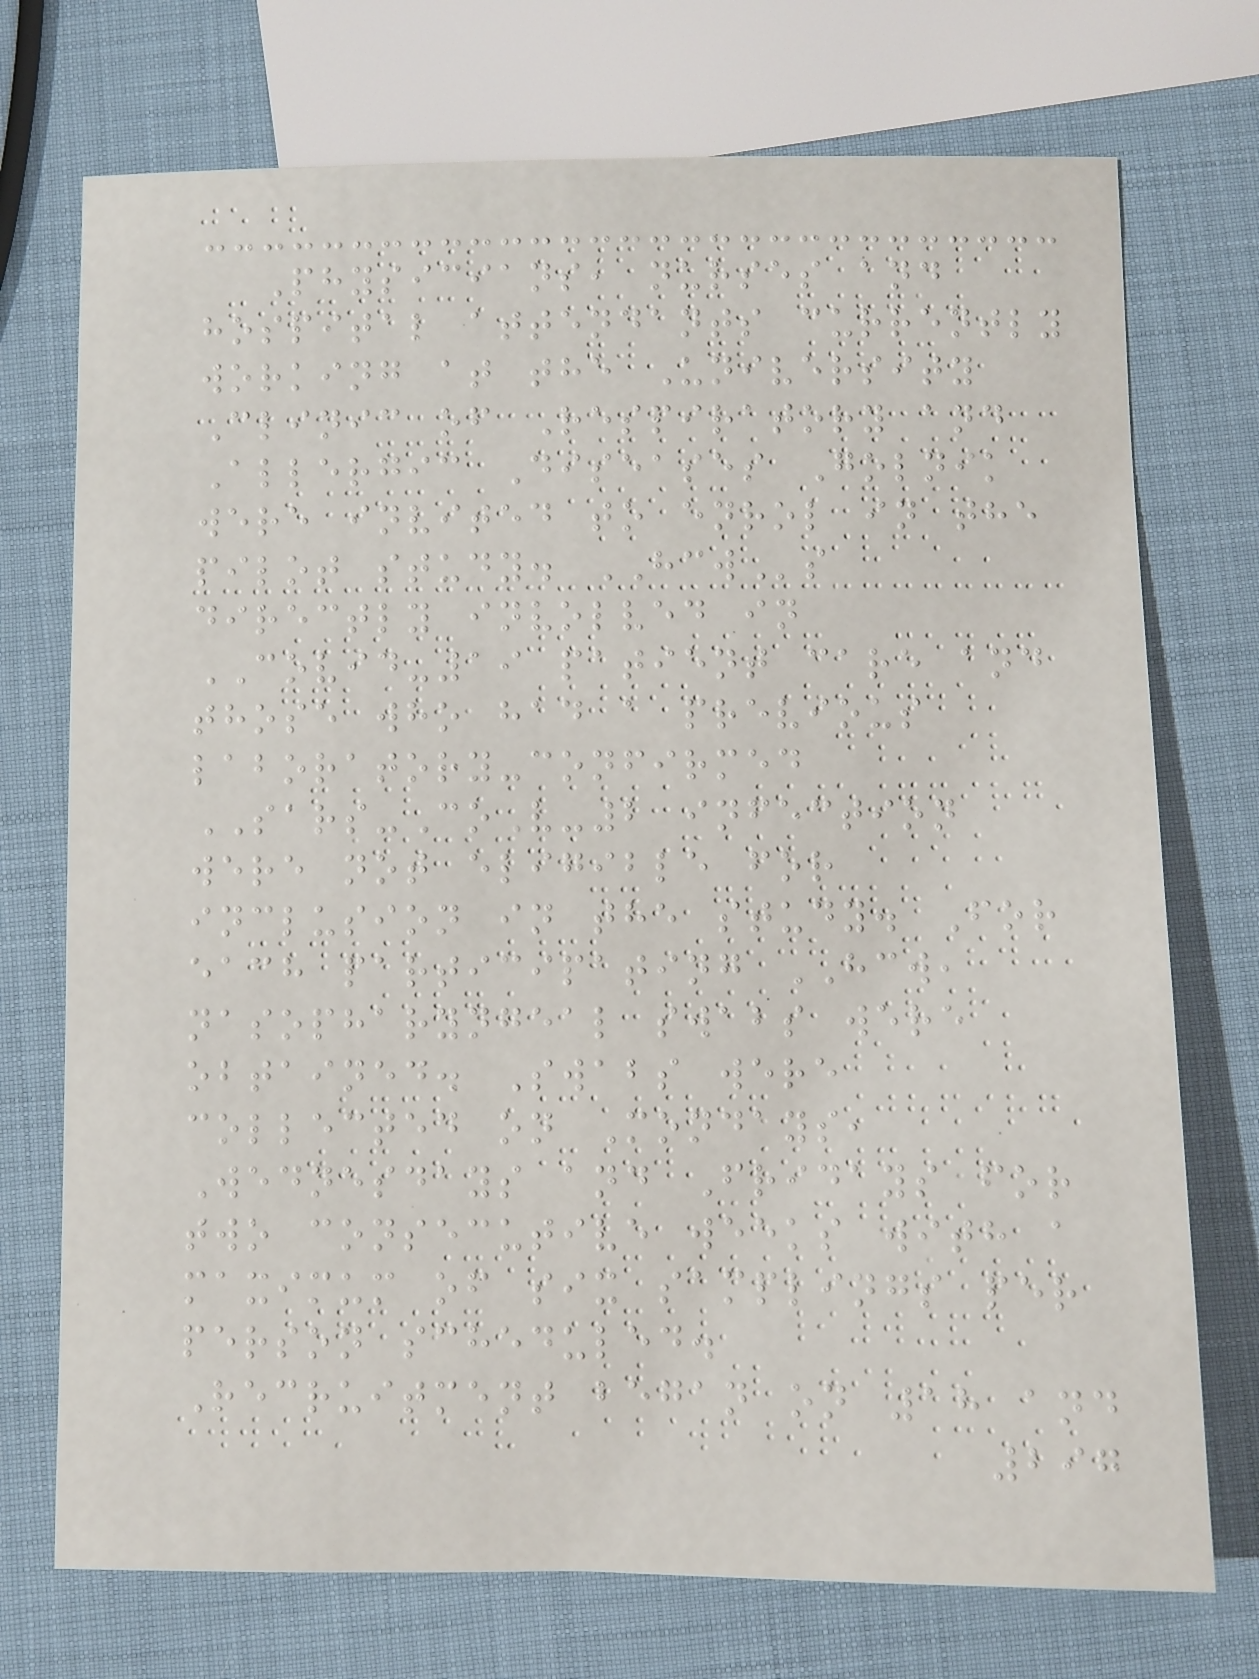Physicians, nurses and
hospital attendants currently
working at the University
Clinic of Respiratory and
Allergic Diseases Golnik
were invited to enrol in the
pilot study. HCWs
directly involved in
COVID-19 patient care and
those who had a previous
laboratory-confirmed
SARS-CoV-2 infection
were not eligible for
inclusion in the study. For
each participating HCW,
nasopharyngeal swabs were
obtained. Swabs were
collected on Mondays,
Wednesdays and Fridays for
two consecutive weeks with a
maximum of six samplings per
person scheduled.
Recruitment began on 18 and
297
